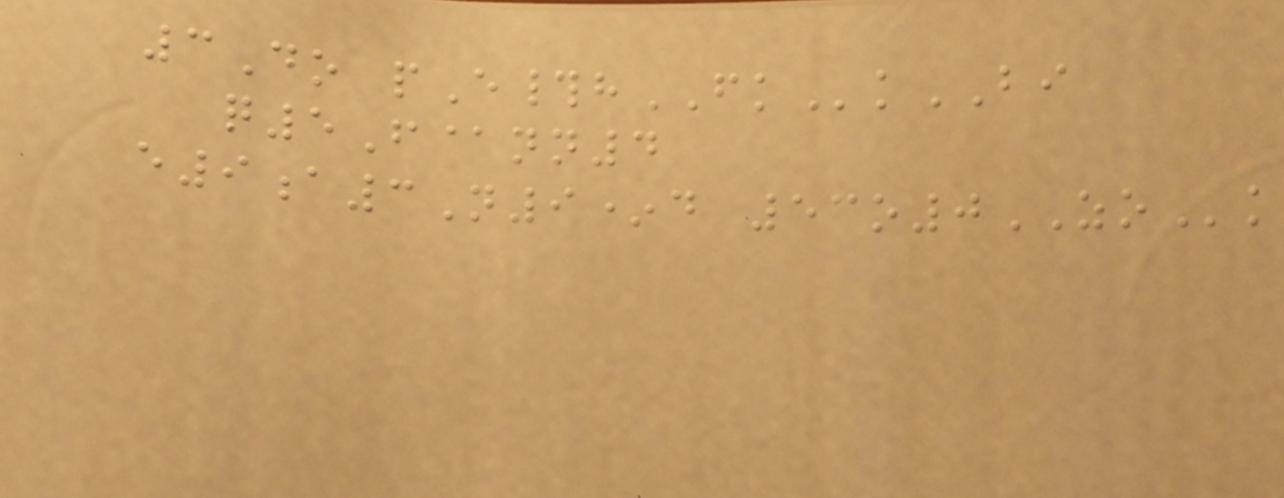3Do pE#hFKkBI
q5F@nn4
e9a3N9*d 53o0ZOk
